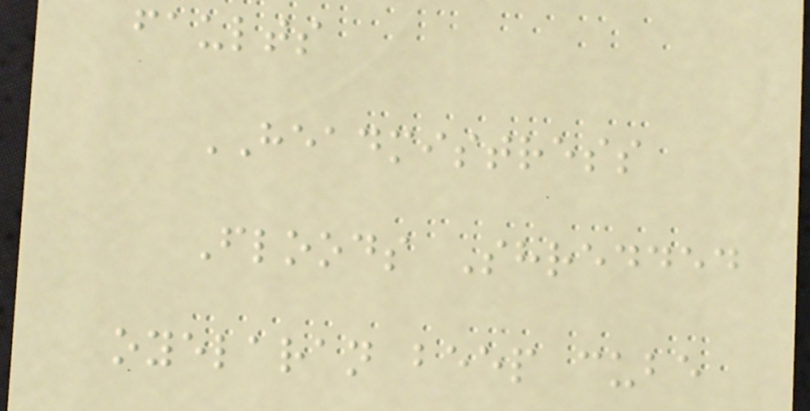faults
HEADMISTRESS
Floods Shredded
oyelaran beep cube
